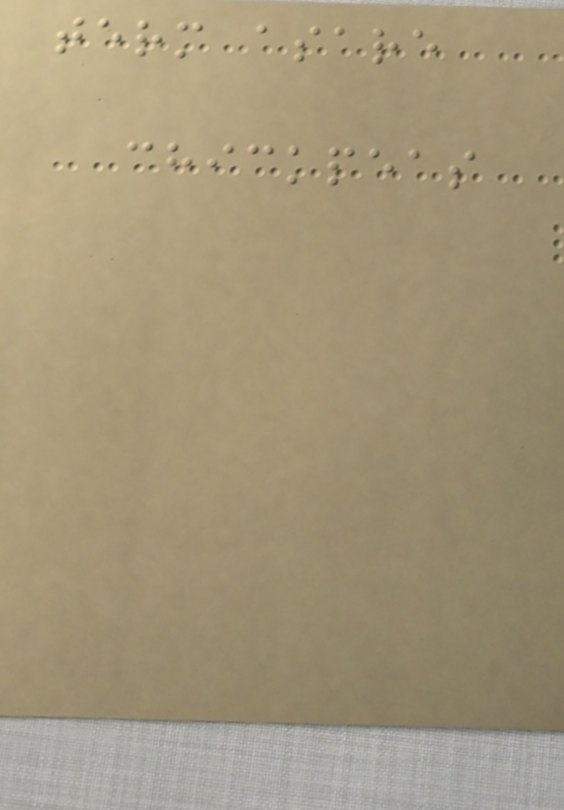term asare
chickpeas
